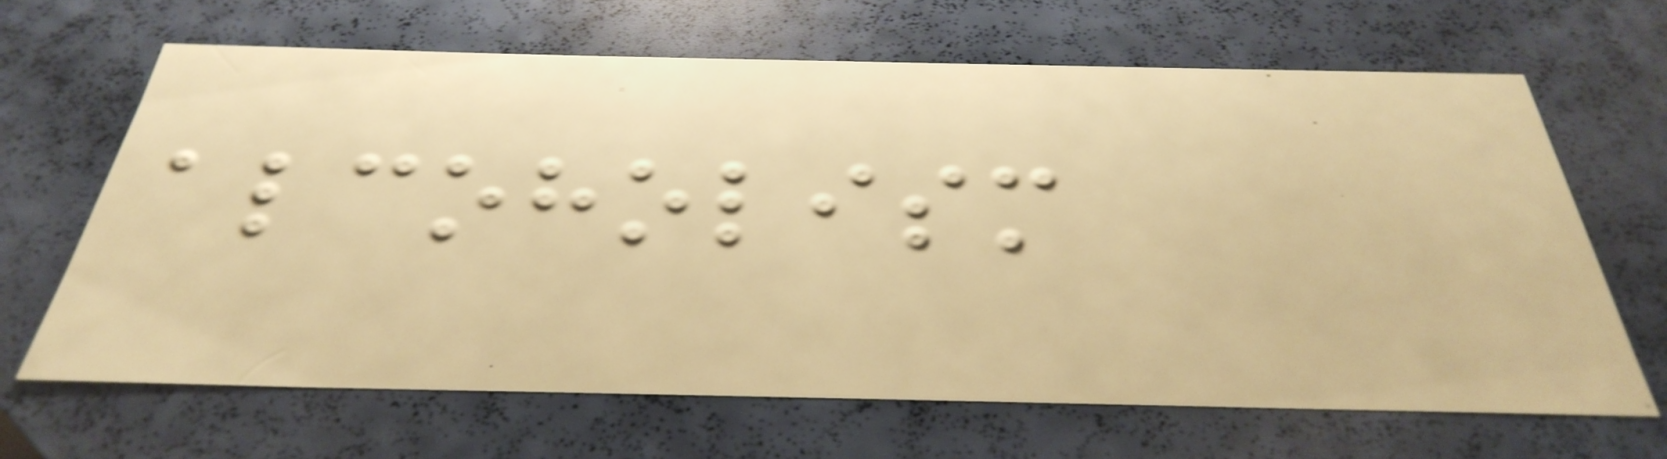alcoholism
